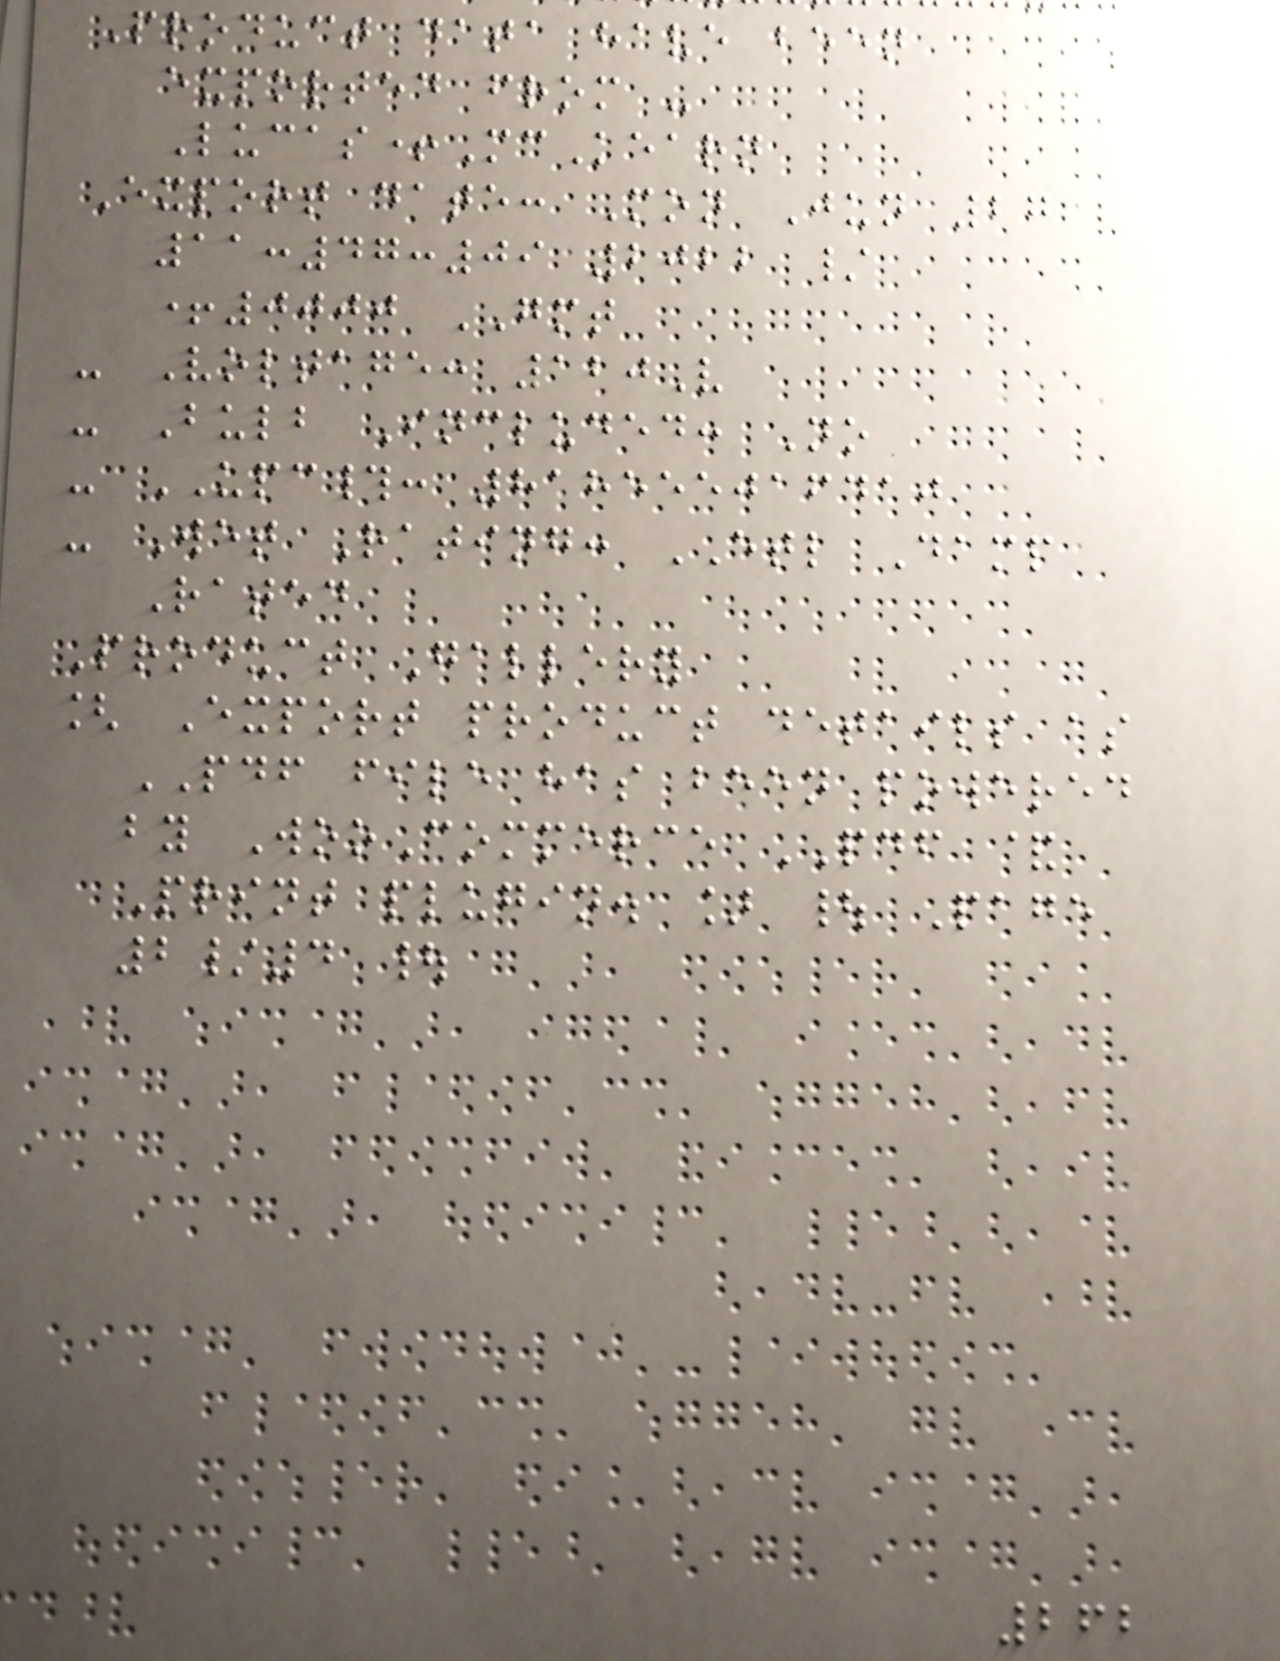Product data have been
exported from -
Lucas+McKearn
Export date: Mon Jun 27
11:47:09 2022 /
+0000 GMT
- Voltage: 120V
- Bulb Included: No
- UPC#: 818555016410
- Wet Rating: ETL Damp
Rated
Product Gallery
[ Export product details as
PDF file has been powered
by WooCommerce PDF &
Print plugin. ] | Page
2/4 |
262
